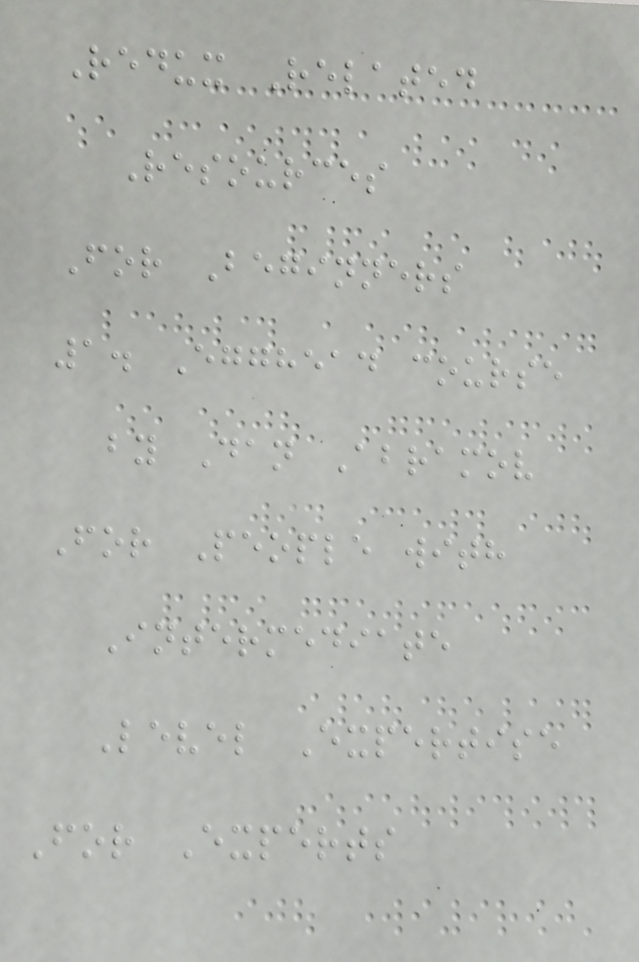Redux Related
Resources
For Beginners
1. Egghead course
by Dan Abramov
For People with
Intermediate
Level Expertise
For Experts
